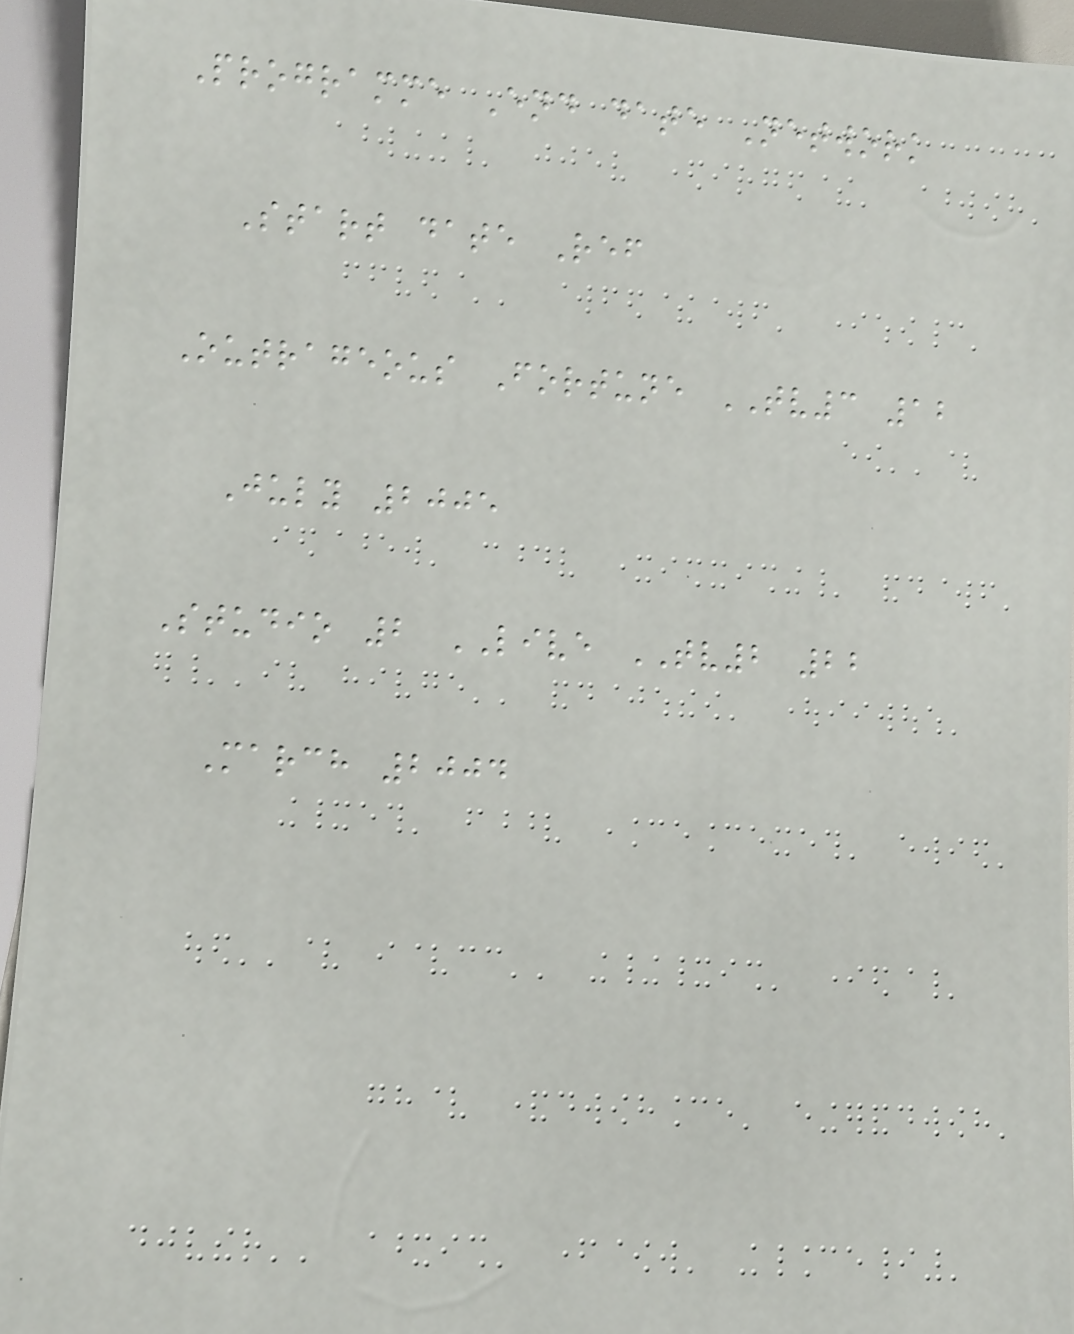Programme End date Network
Start date Ref
Outrageous Fortune TV3 12
July 2005
Studio 2 LIVE TV2 22
March 2004
